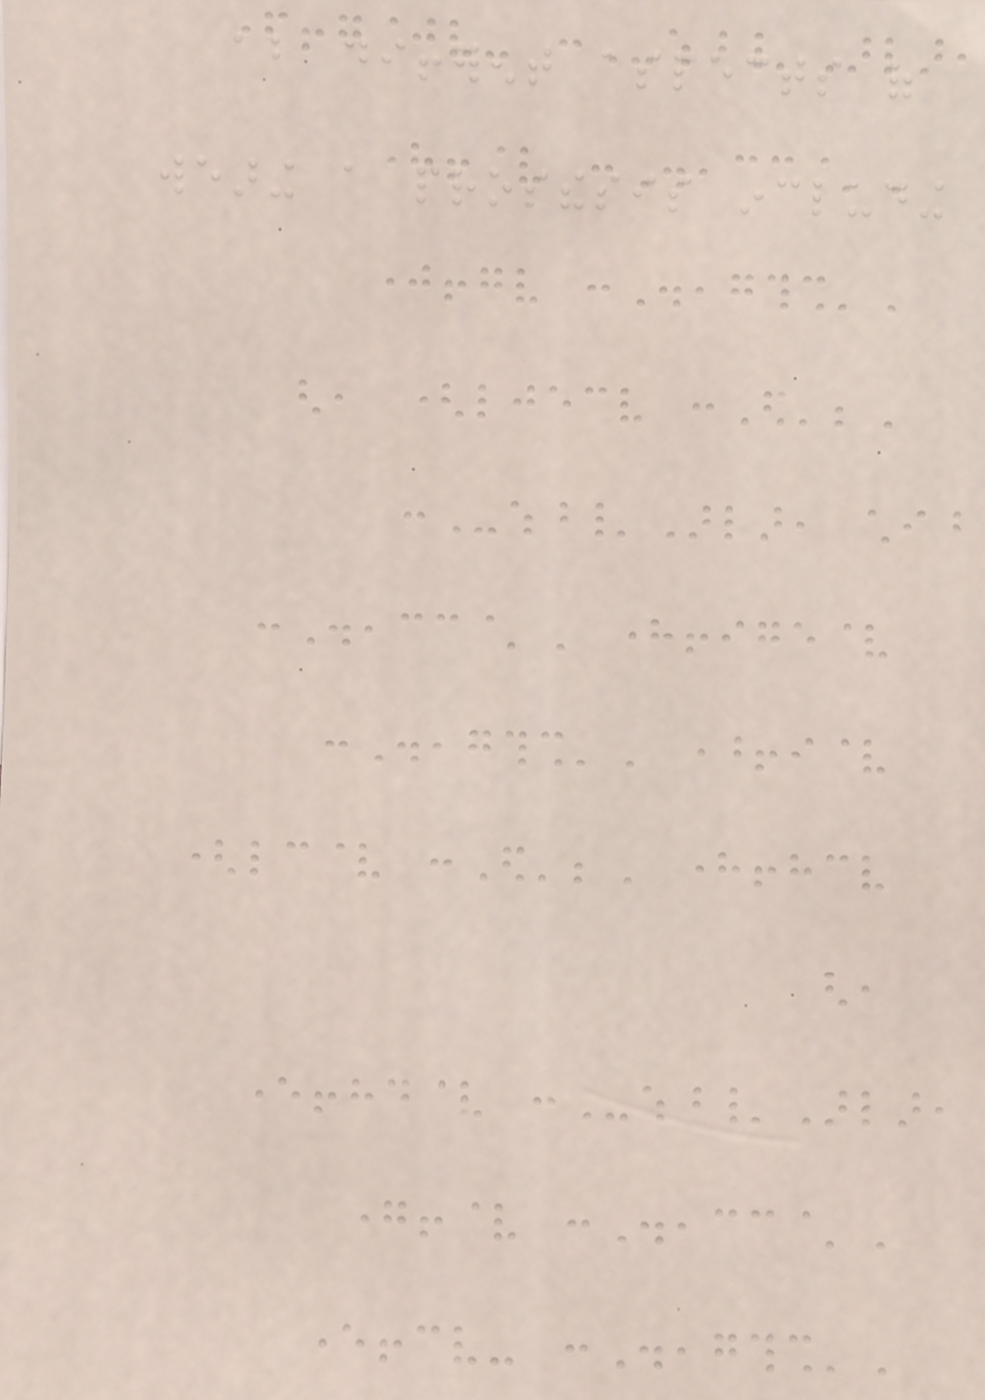about different aspects of
wearing a prosthesis including
